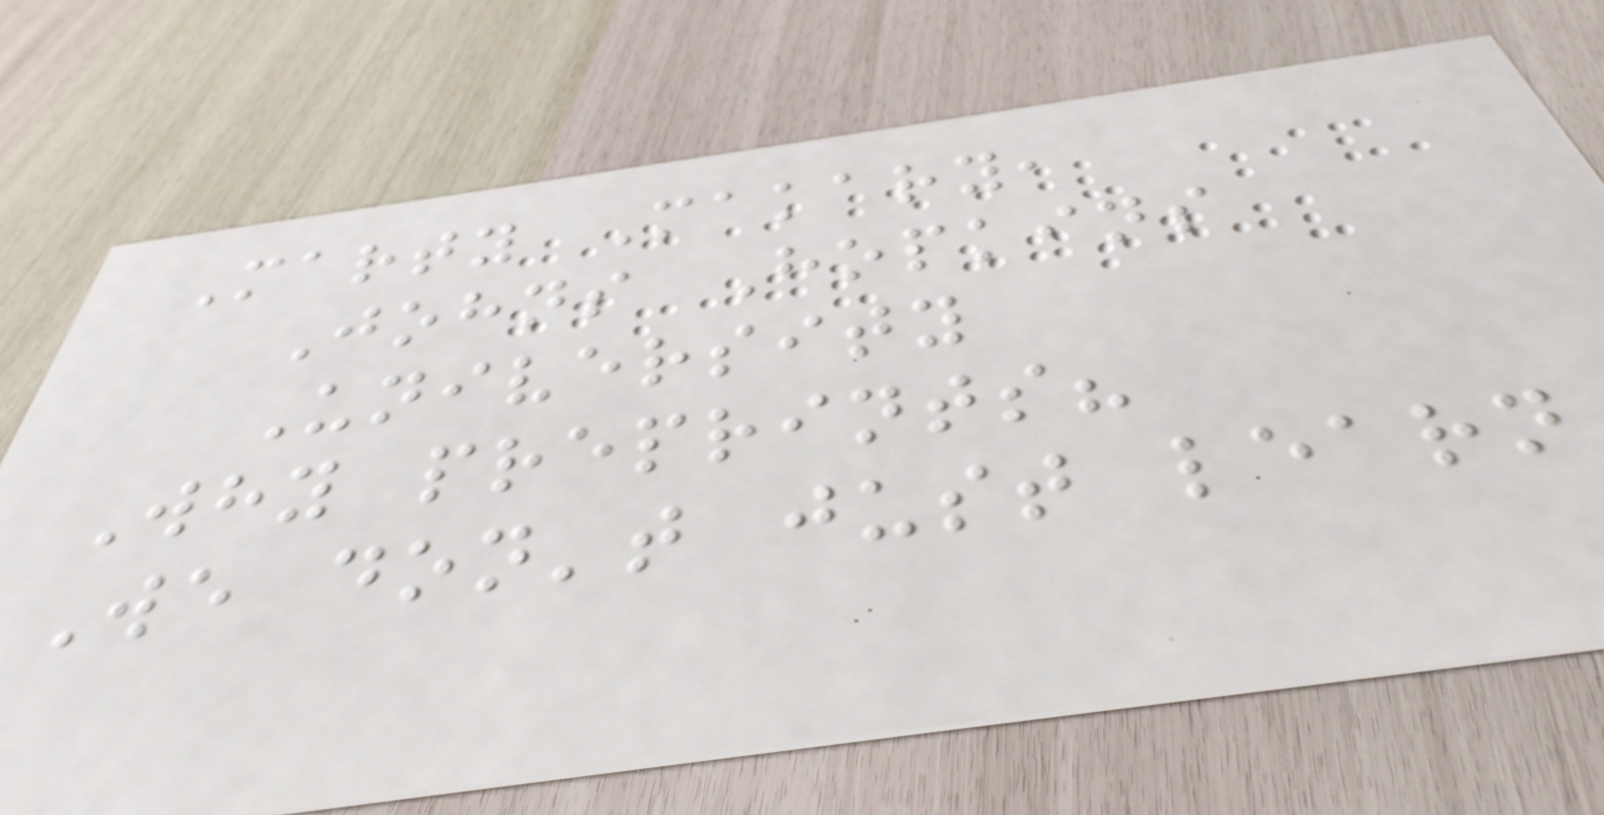Marty Makary,
Johns Hopkins
University
Why preprints?
We don't just learn
